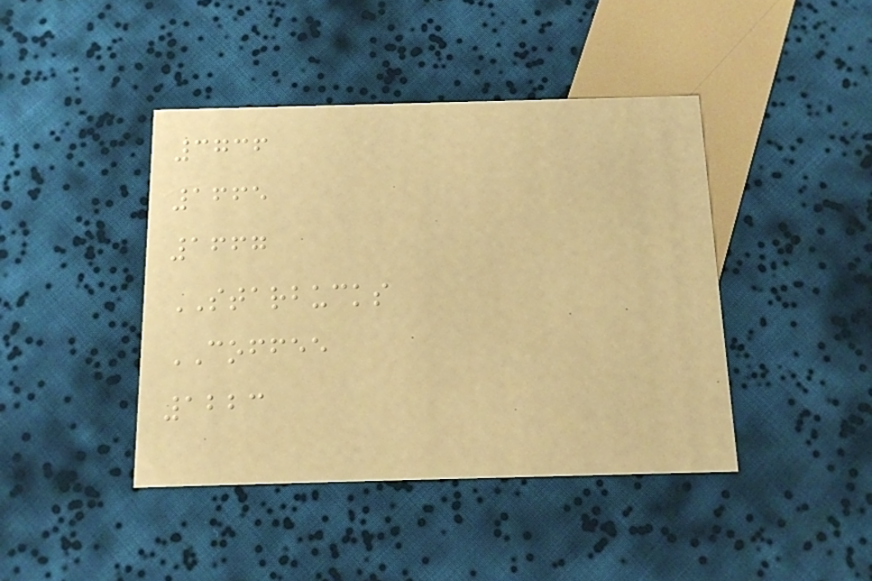3736
1665
1667
STARBUCKS
COFFEE
1223
